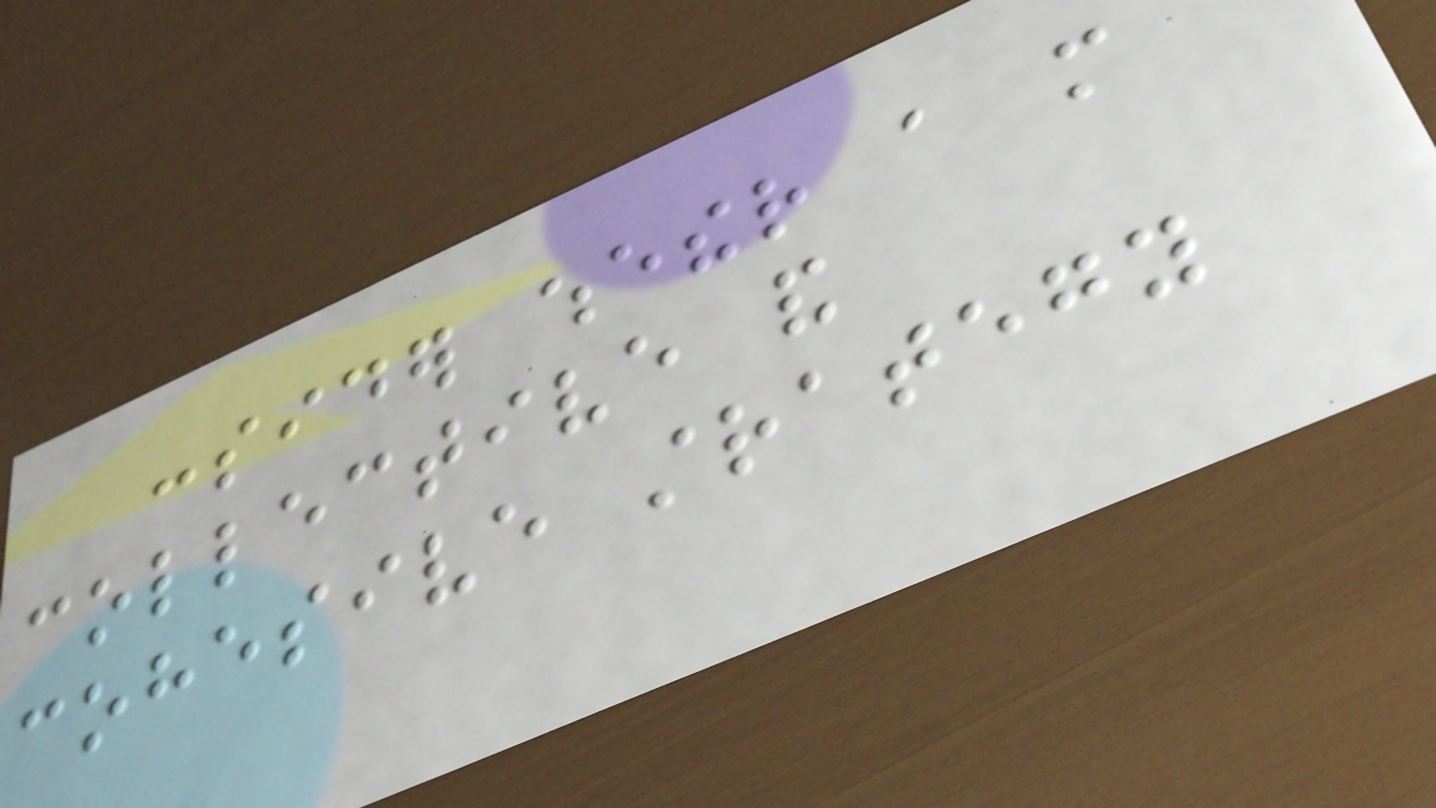consider whether a more
collective and
cohesive strategy
